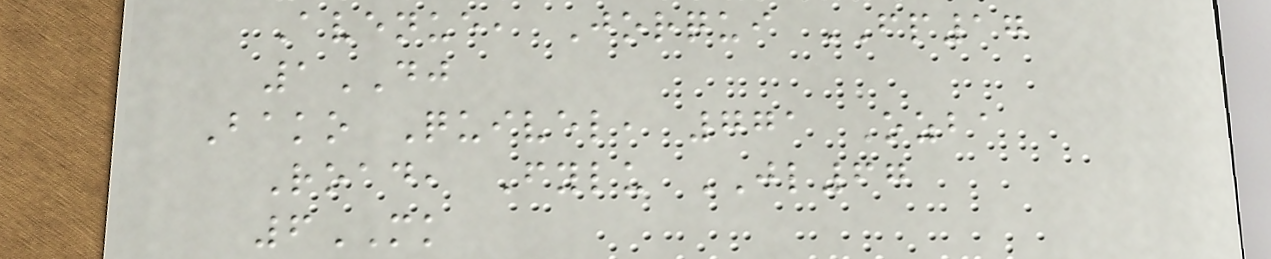Avenue, Jorqui FP17
1DJ
Bako Quivel, 771 Ozba
Road, Fylu JL67
6MK
